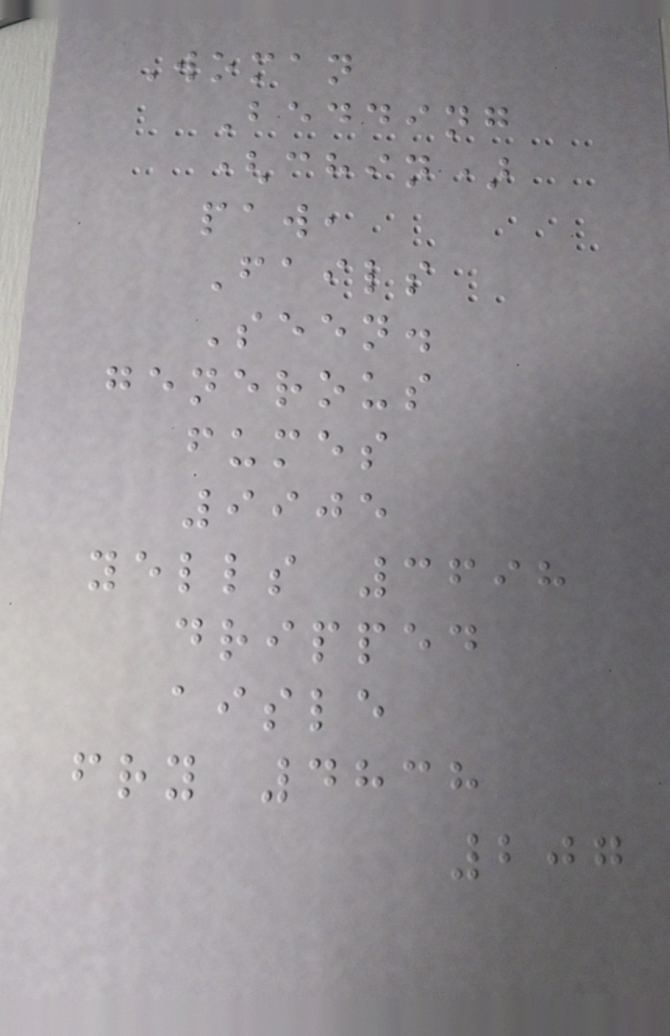Woman
Bedding
(chin)
paw,
Fails
Seen.
generous
fumes
9905
yells 3698
dripped
aisle
fry 4838
207
